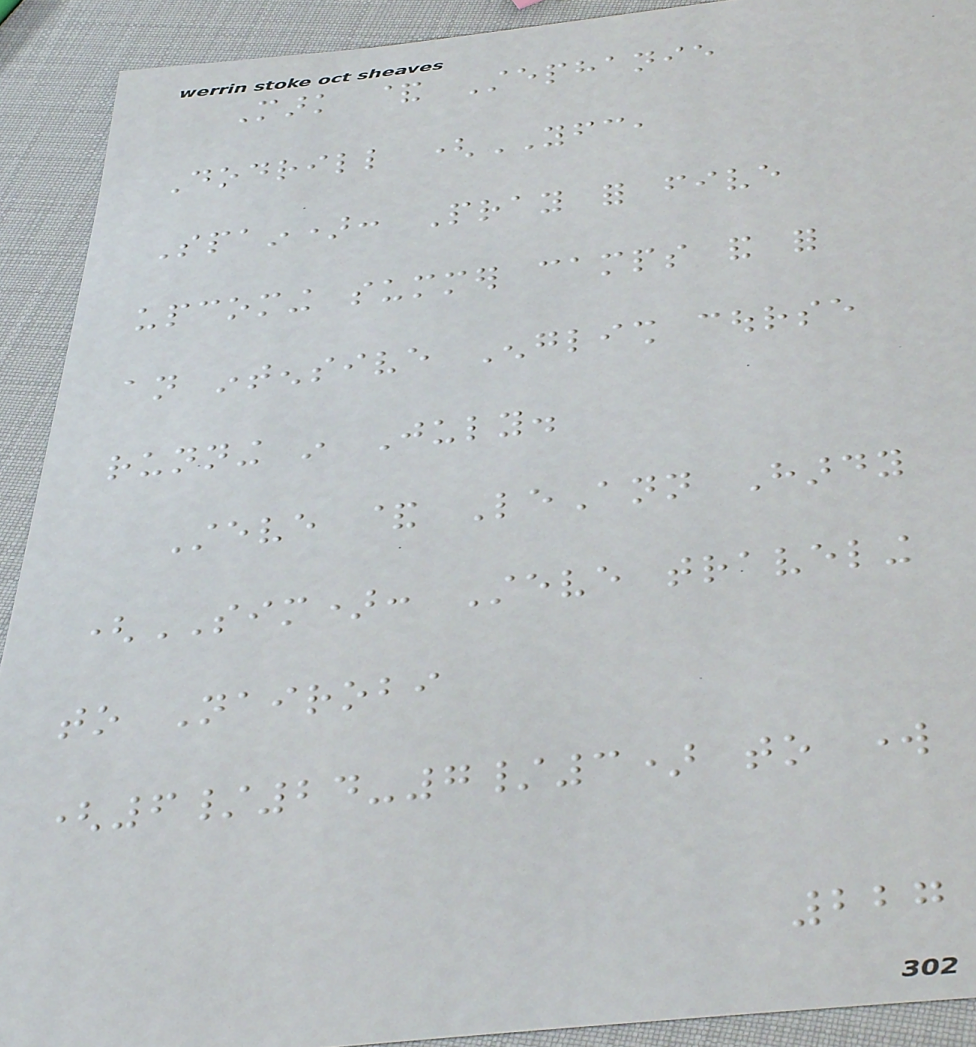Mark & Stephanie
Dodrill (YFC,
Spain): Pray for five
upcoming summer camps and for
an intensive English course
running in July.
Steve & LeAnn Hardy
(SIM): Steve traveling
to Nairobi
(6/24-7/3) to work
227
